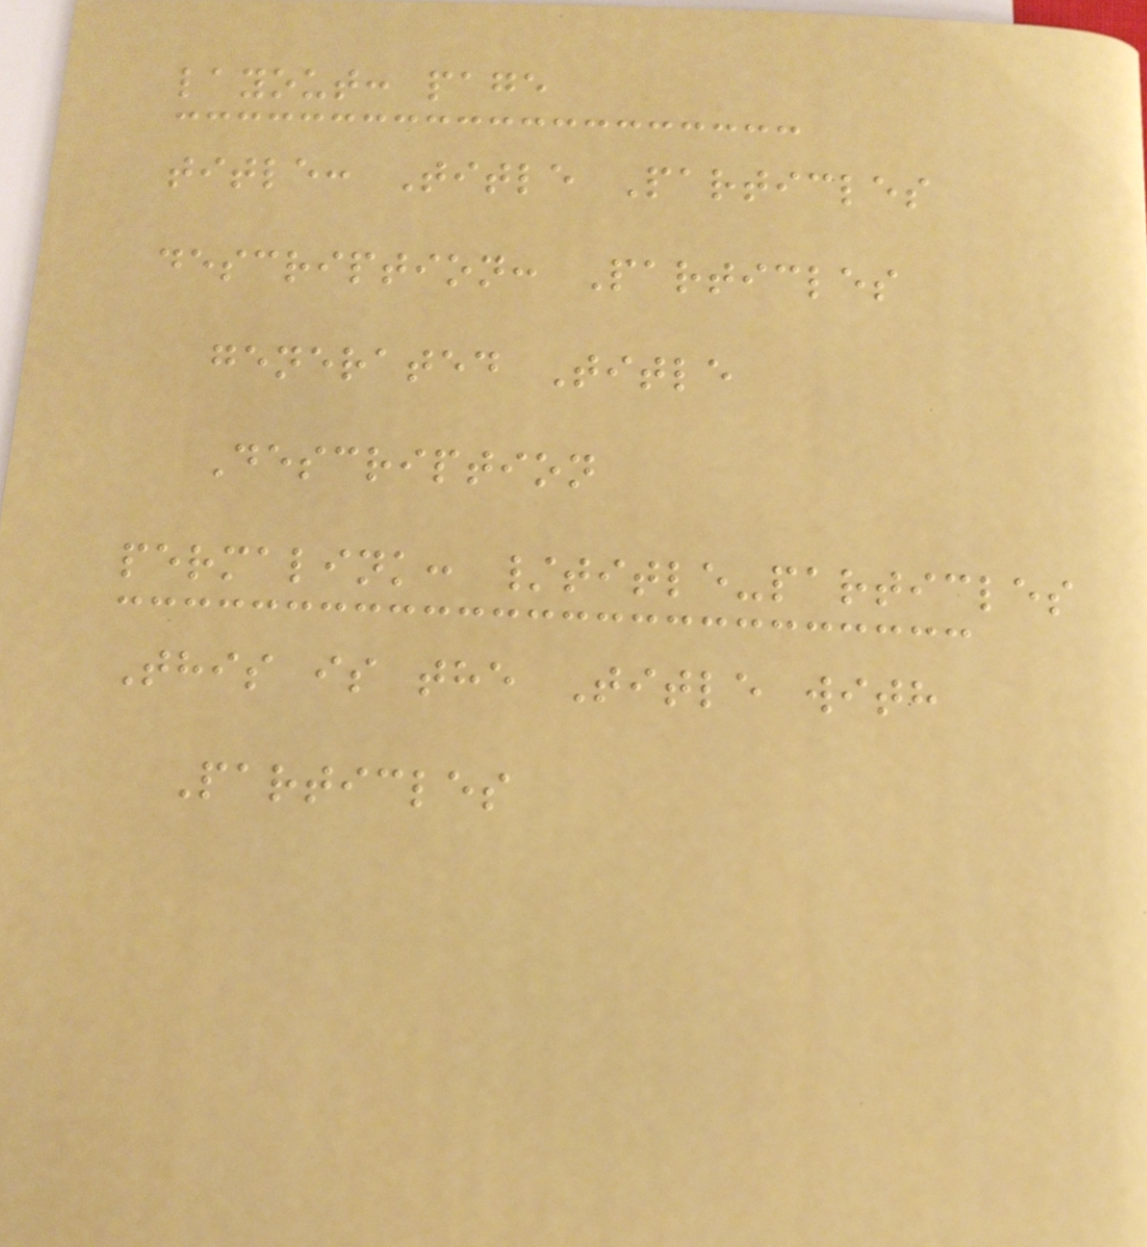layout: page
title: Title Particles
description: Particles
generated Title
Description
permalink: /title-particles
This is the Title with
Particles
